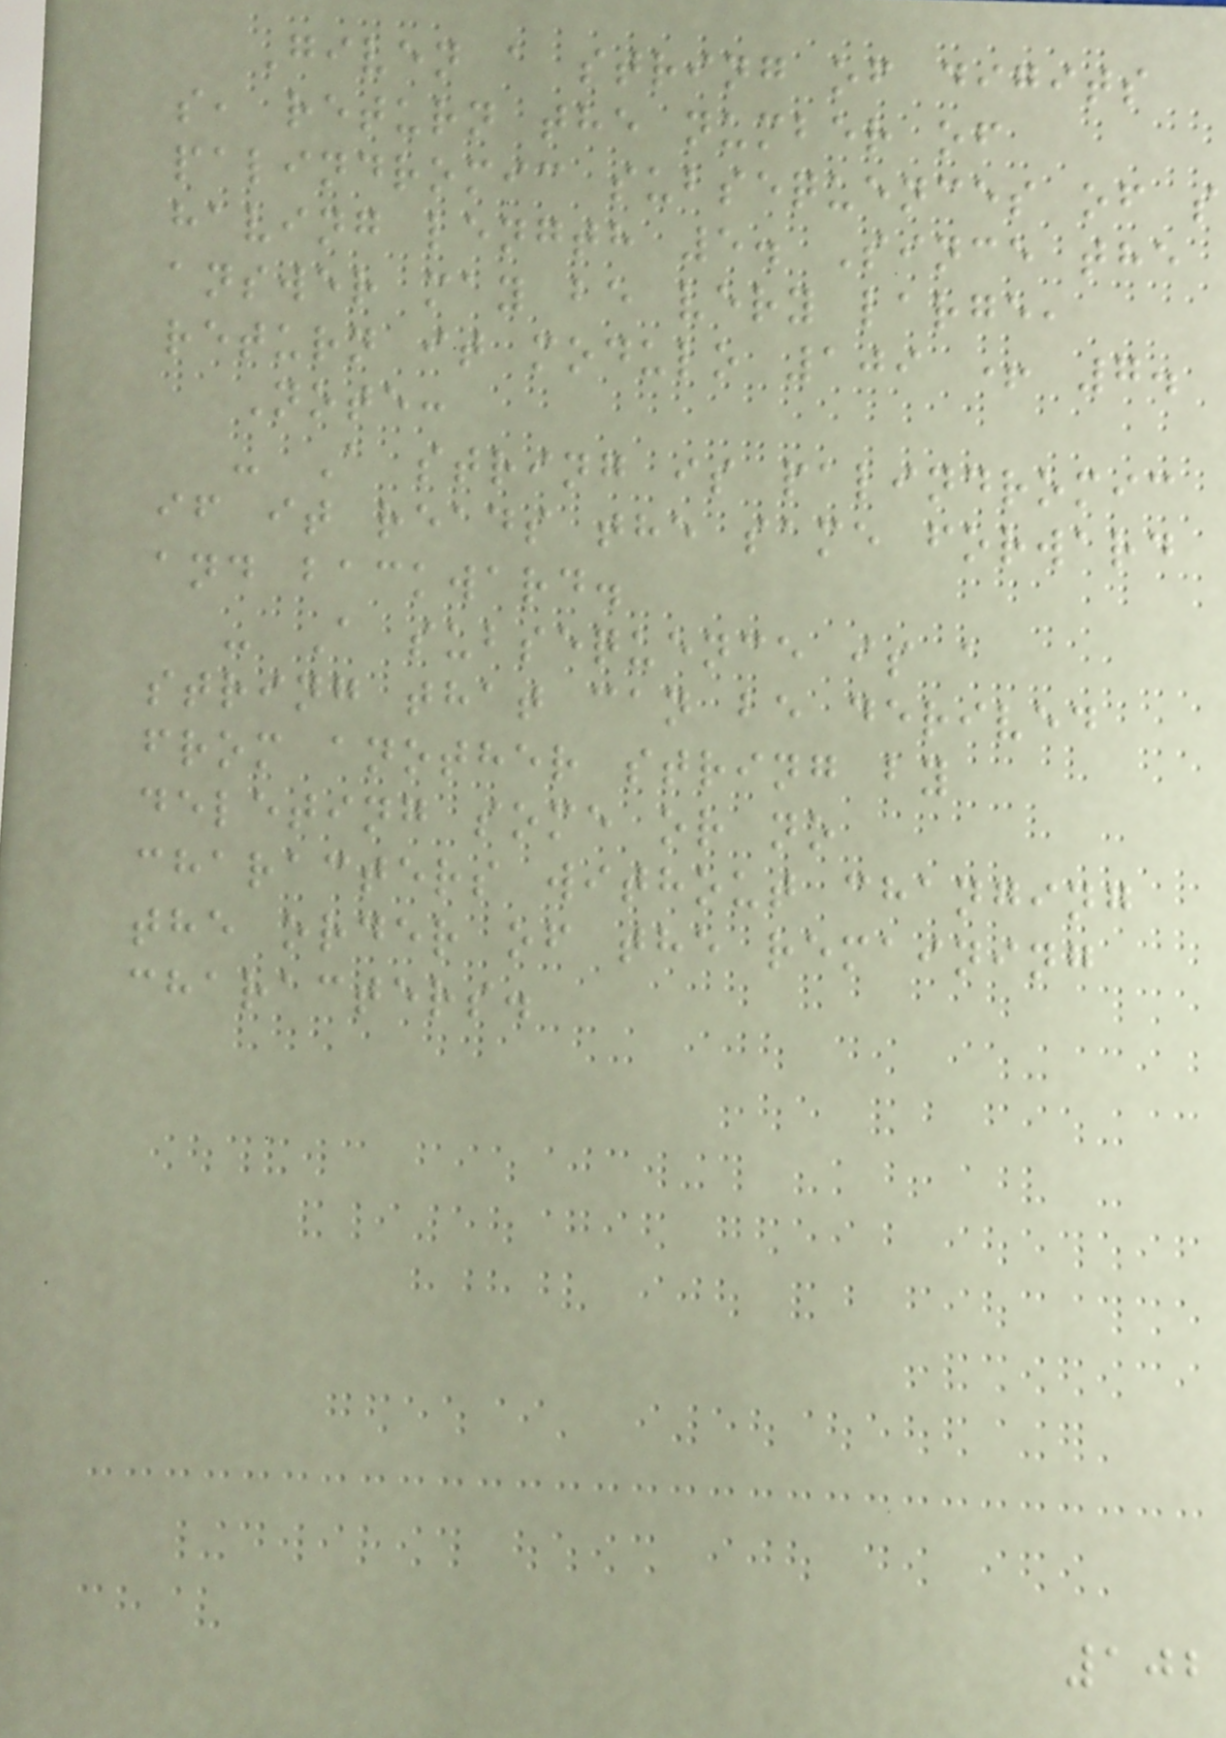Given a string of digits
s, return the number of
palindromic subsequences of s
having length 5. Since the
answer may be very large,
return it modulo 109 + 7.
Note:
- A string is palindromic
if it reads the same forward
and backward.
- A subsequence is a
string that can be derived
from another string by
deleting some or no
characters without changing
the order of the remaining
characters.
102
